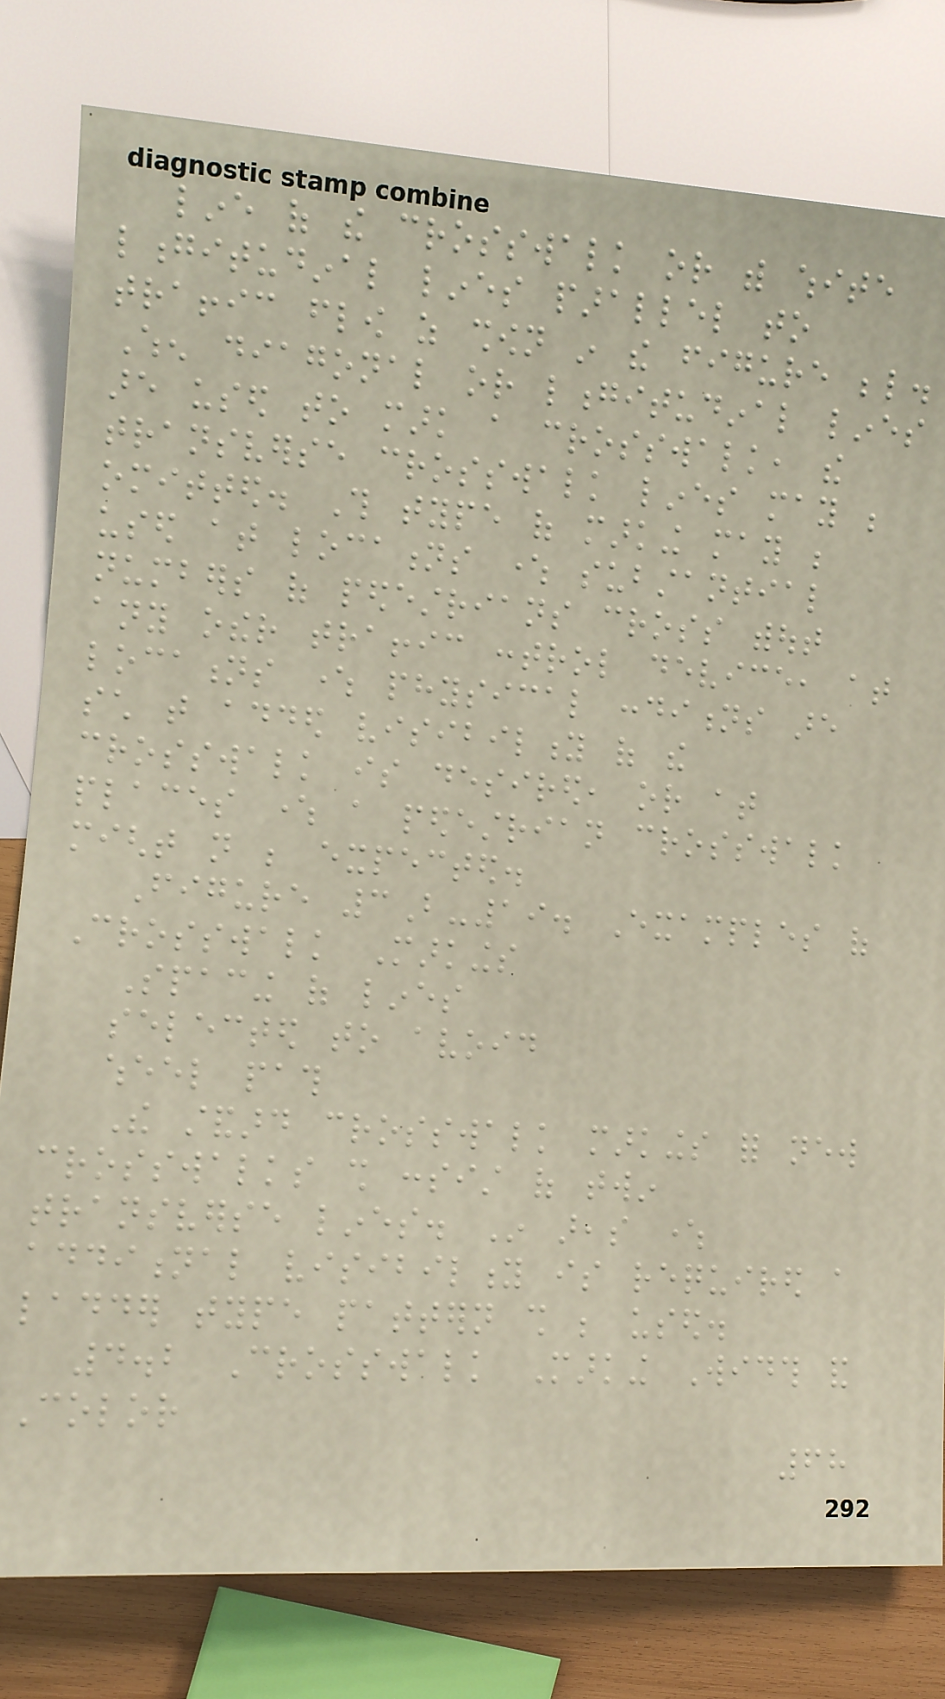line of the crosswalk or with white
longitudinal lines parallel to
traffic flow as shown in the figure below.
When diagonal or longitudinal lines
are used to mark a crosswalk, the
transverse crosswalk lines may be
omitted. This type of marking may be
used at locations where substantial
numbers of pedestrians cross without
any other traffic control device, at
locations where physical conditions are
such that added visibility of the
crosswalk is desired, or at
places where a pedestrian crosswalk
might not be expected.
Figure 3B-19. Examples of
Crosswalk Markings
Spacing of lines
selected to avoid
wheel path
The standard crosswalk markings for new
crosswalks shall consist of twin
transverse lines. In areas where
additional visibility is required a
ladder type pattern shall be used.
4.2 Crosswalk Marking Width and
Color
68
